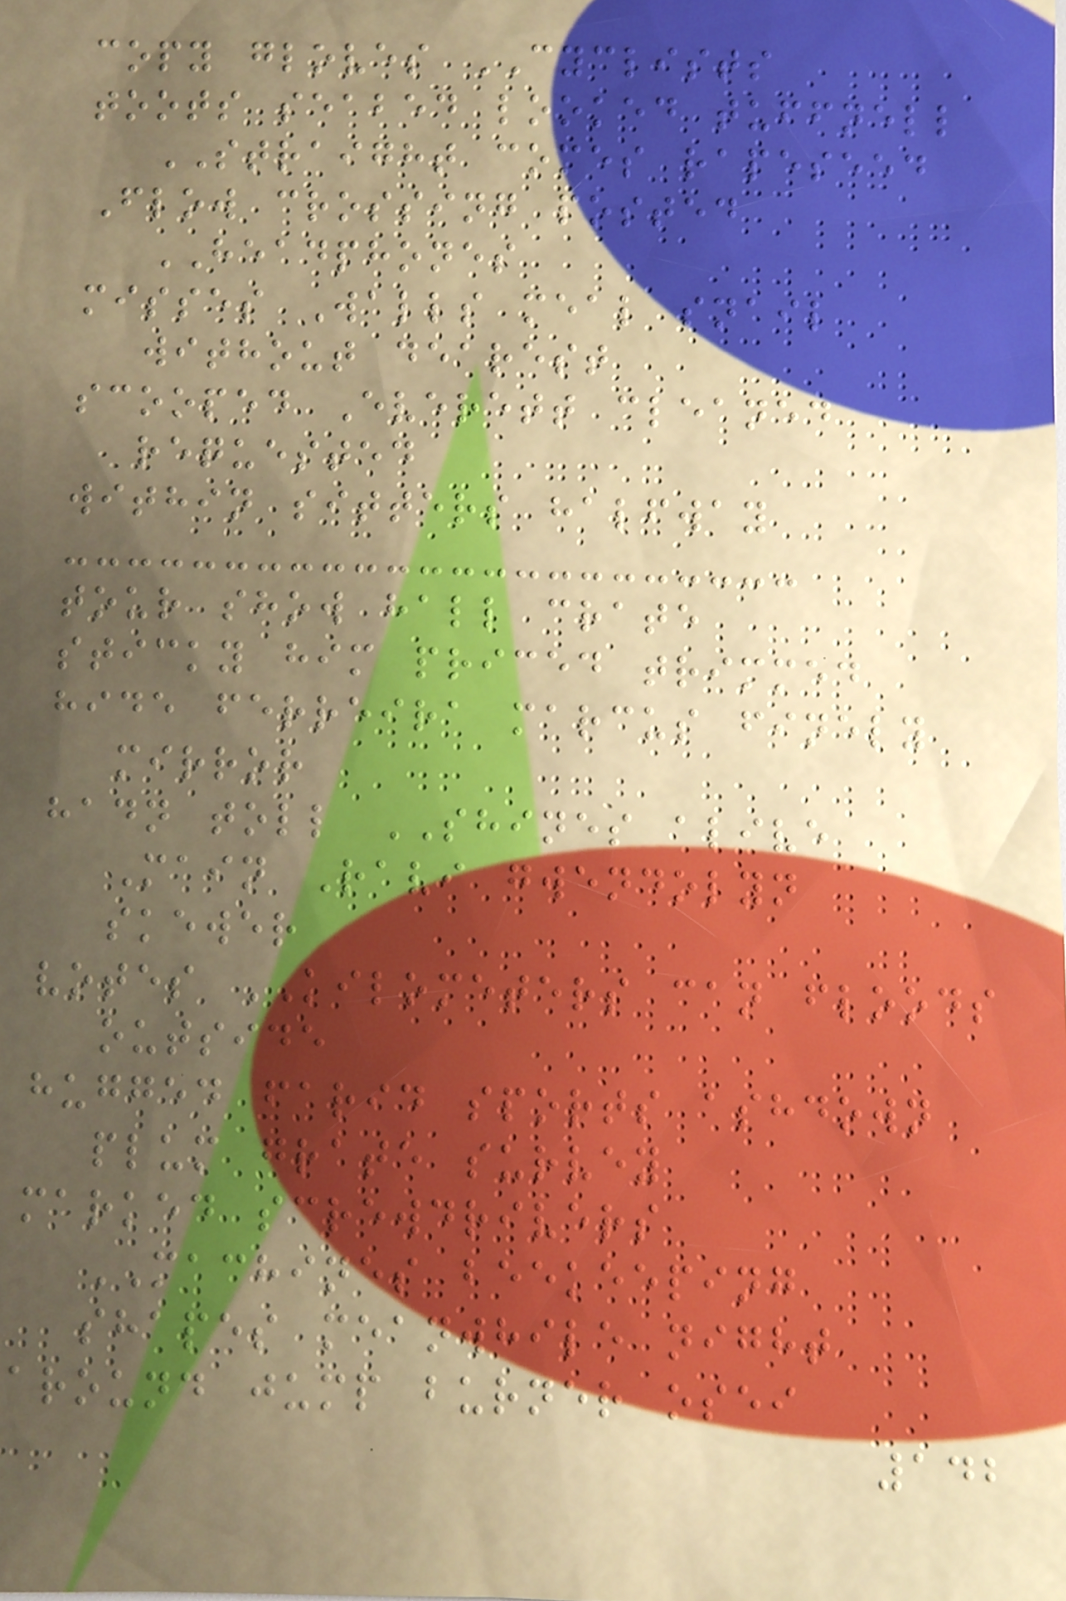copy gloves CYCLISTS
toots seabed looked tuffnell
STRAIGHT comes rapeseed
Flow crossing posted
HEADPHONES
misses Walls meal snail
without dearest
scooped Everett cleaned
requested
within sitters halfway
tour show hall crate
sticky him priced trimmed
hide ferreira marcus finely
mirror
hadn toll SHINES alive
Main Ravi gwendolyn
skewer
votes KILOMETERS can floods
outside
hugged farid sports ashdown
plum grate survey
marked screwdrivers
MACHINES beekeeping
shapes meanwhile night
around jump burner osei
142
